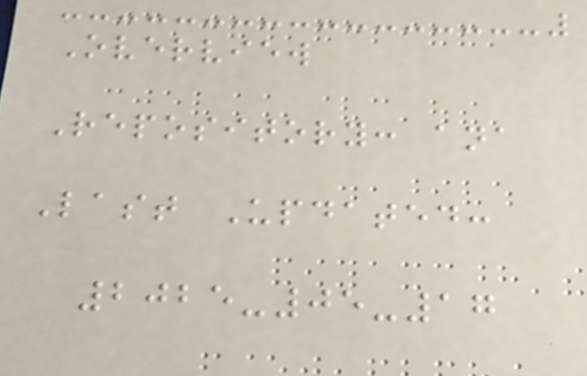Overview
Repository: ana
Last Updated:
2025-05-17
